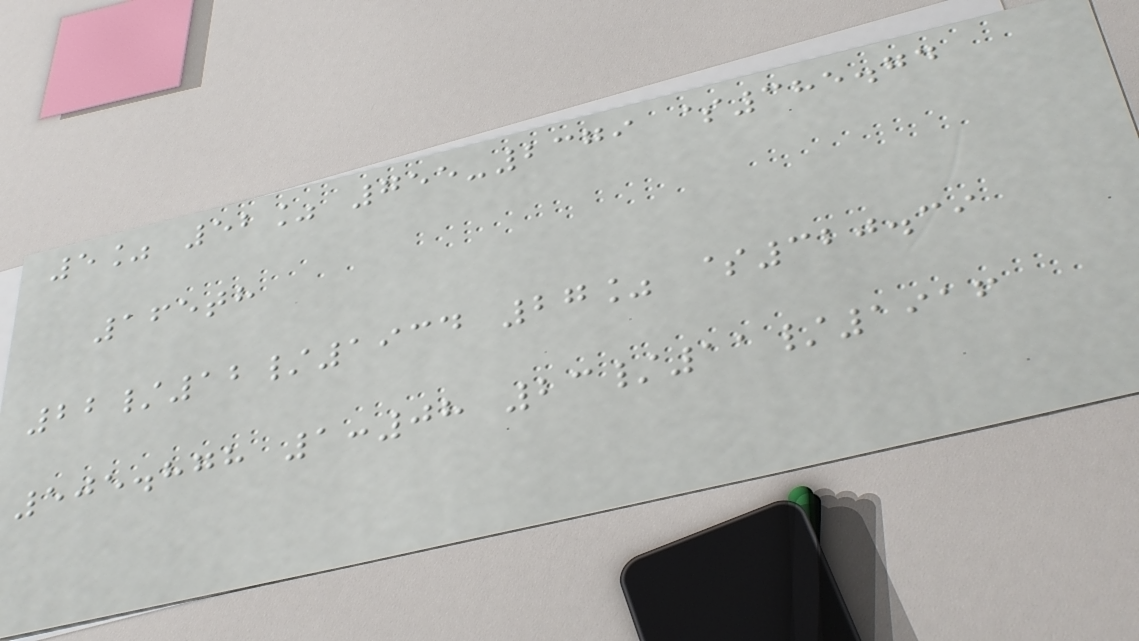5% 52% 755-2379 $385.74
165th
22/12/1934 27% $320.39
505.878 1:08 23/11/1916
